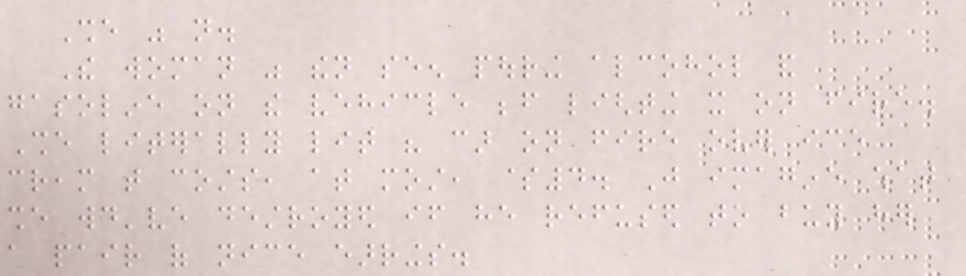She was not.
The woman was then seen pouring alcohol and
gasoline on the vehicle before lighting it on fire.
She literally lit his car on fire over ice
cream that costs, at most, $4. Just imagine what
she would've destroyed if he refused to buy her
a pair of nice earrings.
